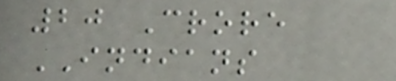20 Crore
INDIANS
